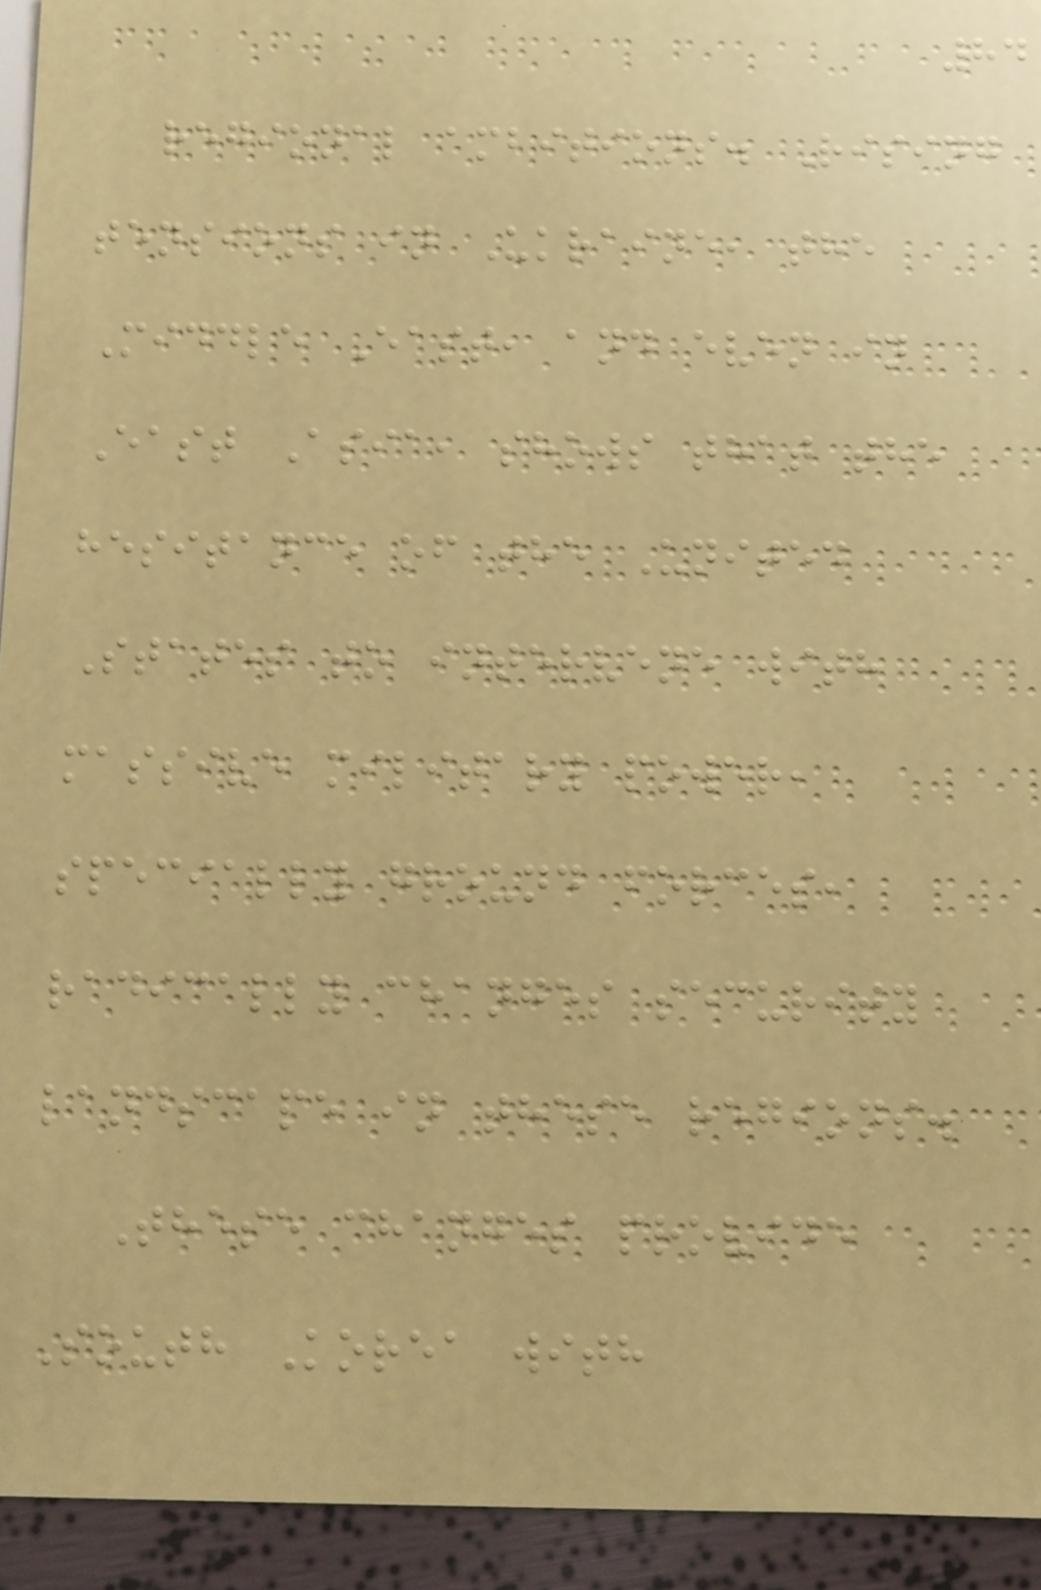84
regional ambitions. Rising
tensions in Ukraine, the
Middle East, and even in
East Asia, shows that the
hesitance of the United
States to intervene with
massive military power,
specially ground forces,
radically changes security
landscape in these regions.
These changes provide
South Korea with
